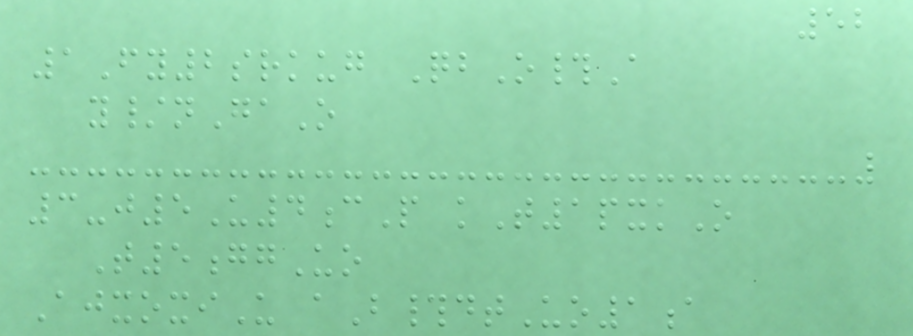52
1Fy2srkug QbO#A
y/nGaO
3-j5U4cP kT1pxkO
T5ggUo
AjxoxiU aB#dtUo1a
